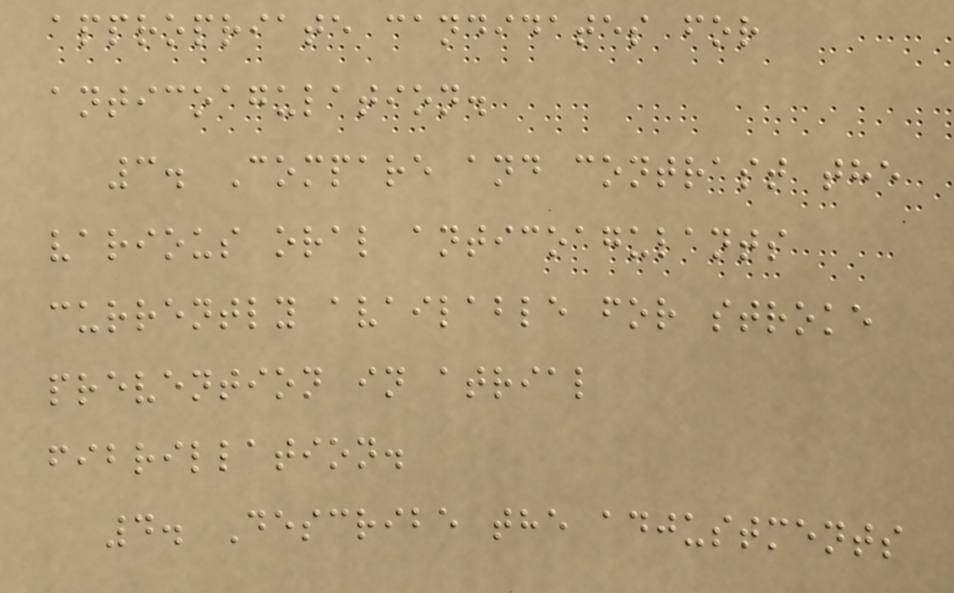appropriate candidates for
anticoagulation.
3. Compare and contrast the
various oral anticoagulants
currently available for stroke
prevention in atrial
fibrillation.
4. Describe the adjustments
